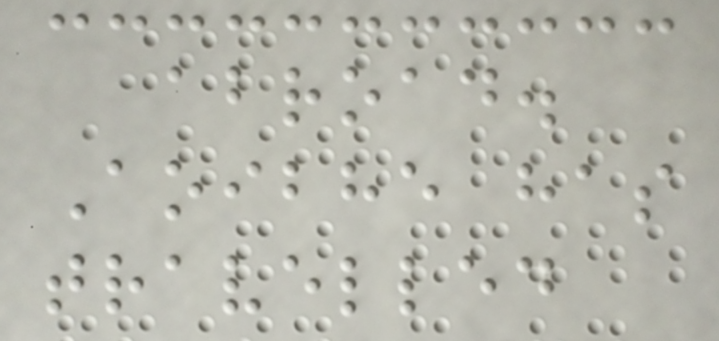abroad.
Aoibhe has
travelled
